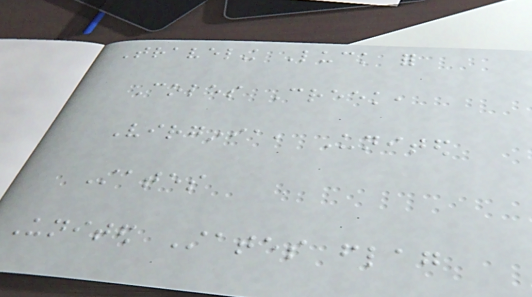Traveling Luck for
Coles Creek,
Virginia, United
States
United States flag
